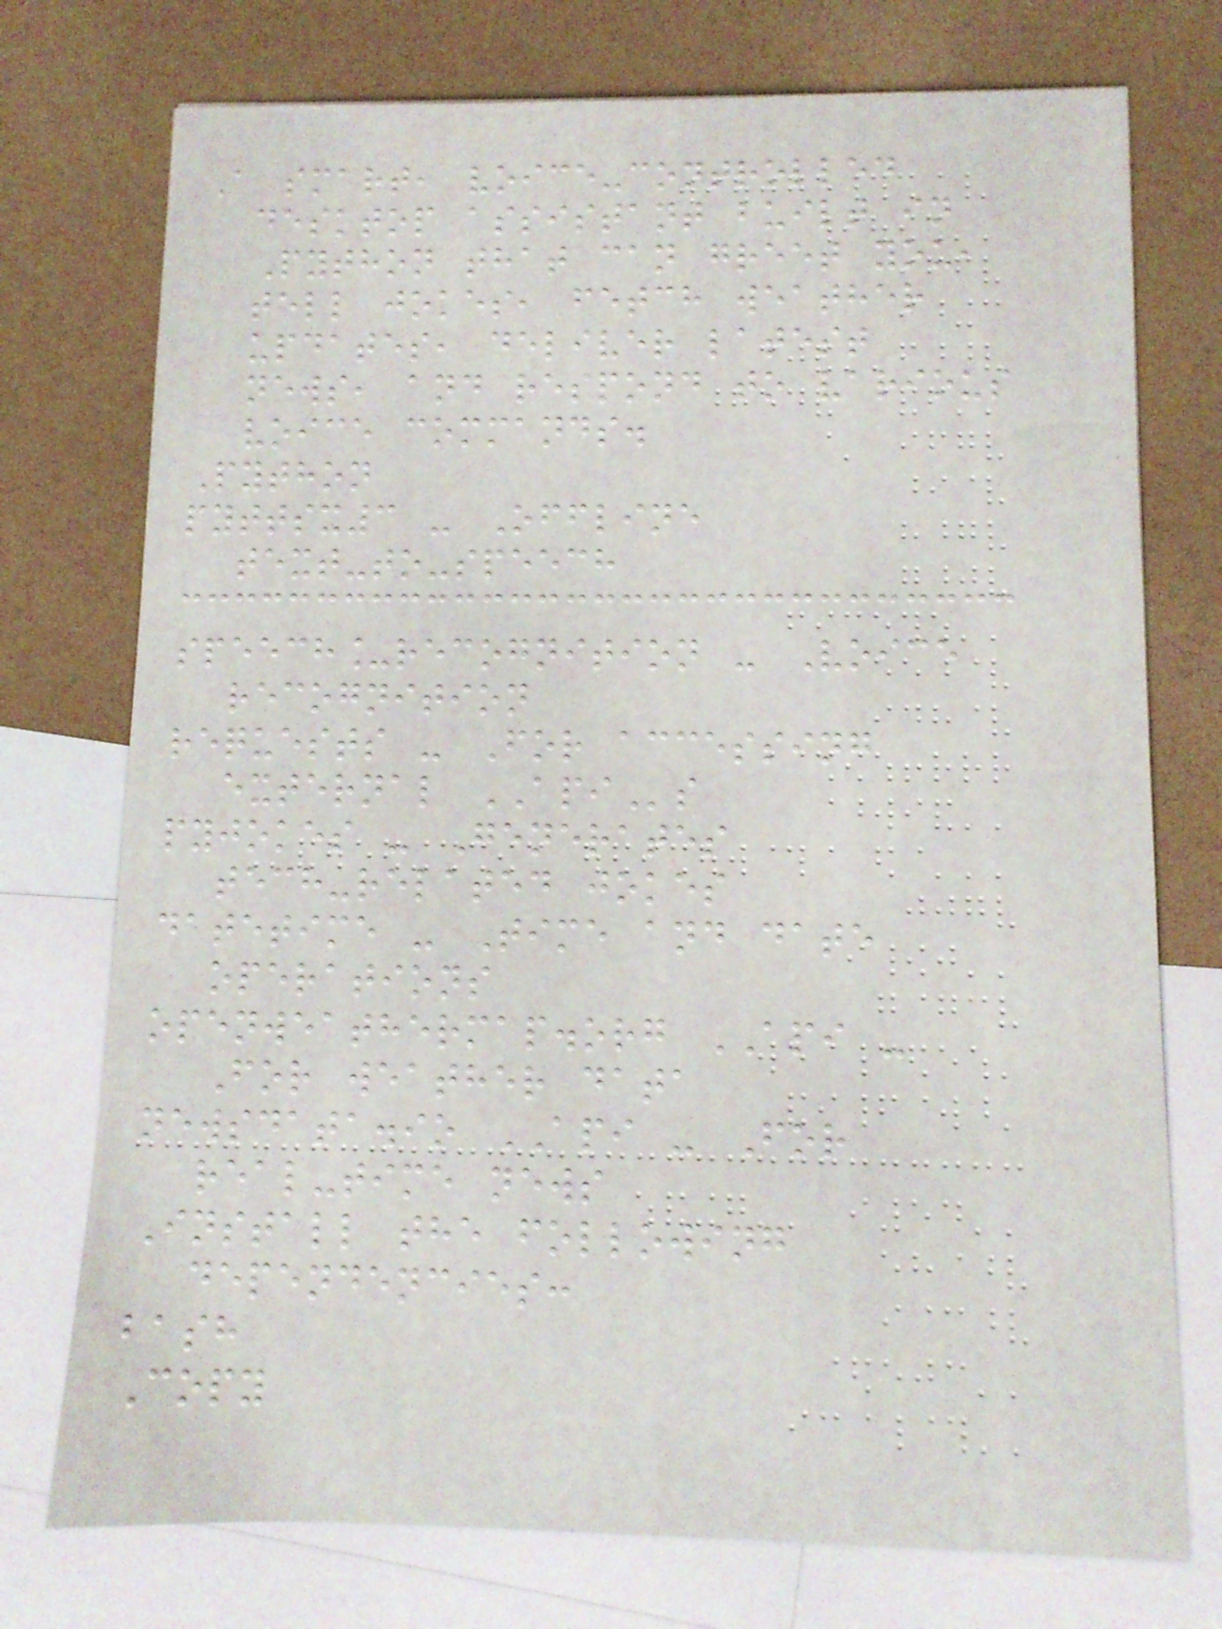A smart, voice-controlled
desktop assistant built in
Python that can greet you,
tell jokes, fetch weather
updates, deliver latest
news, and respond to various
voice commands.
Python
pyttsx3 - Offline
text-to-speech
speech_recognition - Voice
recognition
requests - For accessing
external APIs
pyjokes - Generates
tech-related jokes
datetime - Time and date
operations
openweathermap.org API -
For weather data
newsdata.io API - For
real-time news
Install the following
dependencies:
bash
Copy
